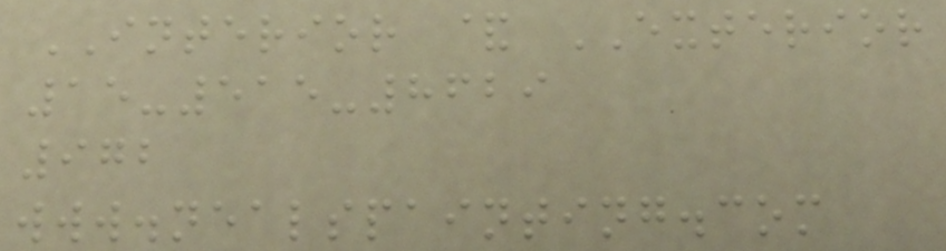INTERIOR & EXTERIOR
15-515-8629
972
www.nealspainting.com
